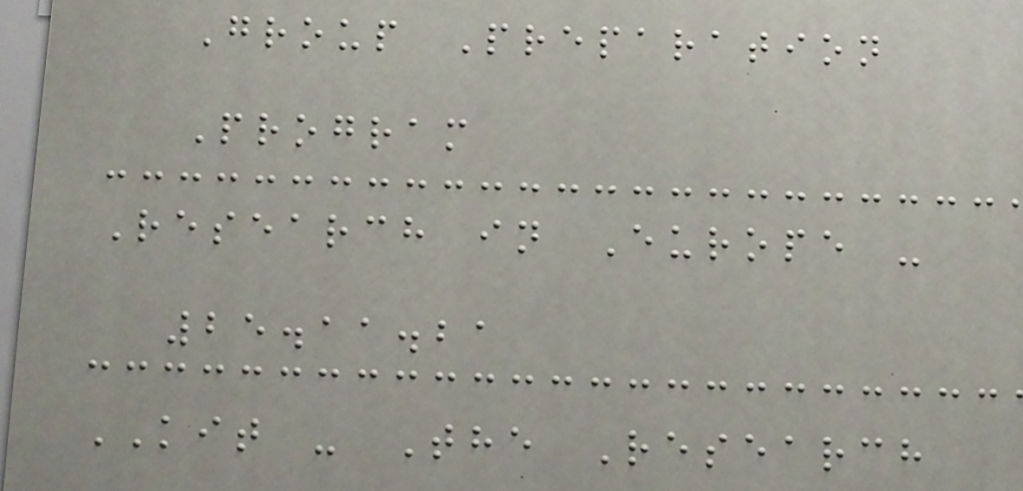Group Preparation
Program
Research in Europe -
25.11.21
KIT - The Research
